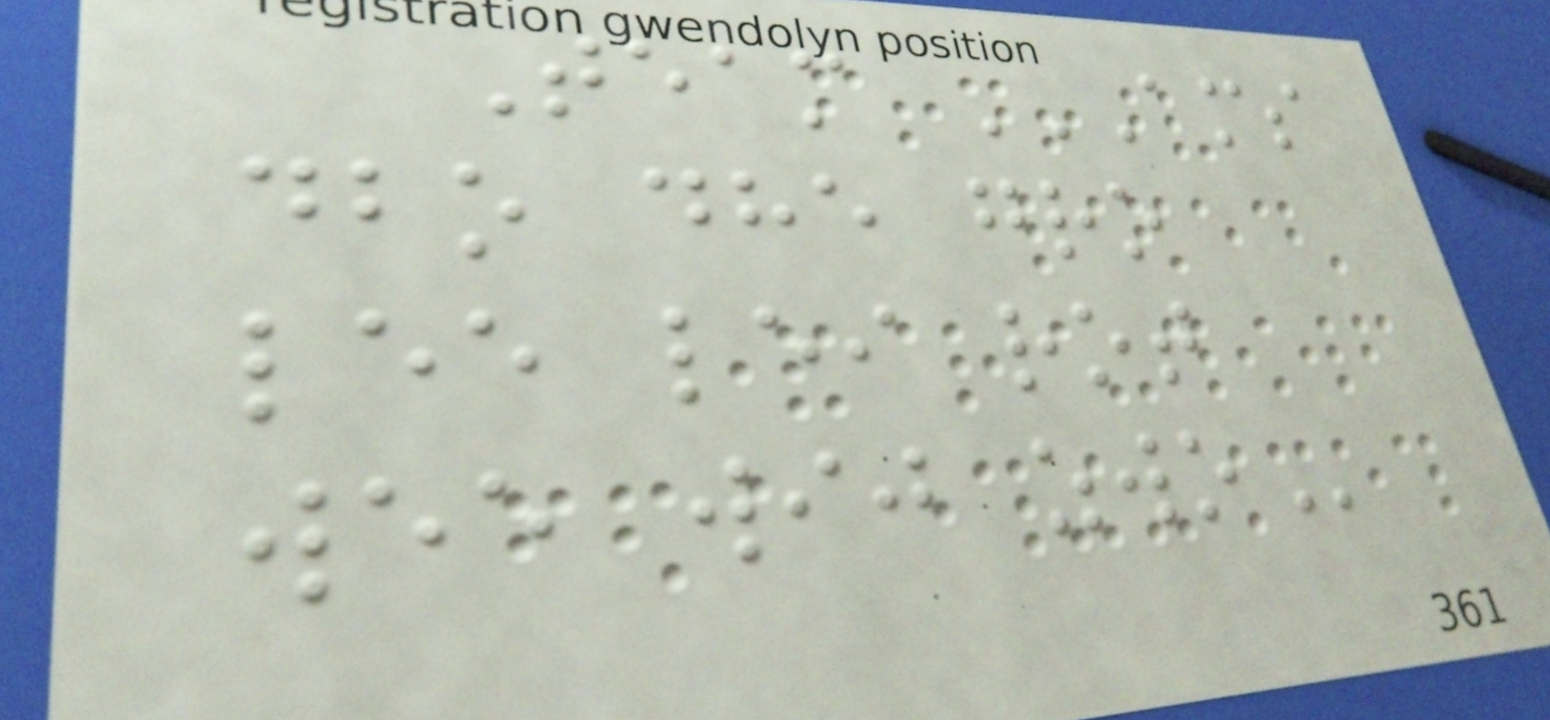Team AMS
DBO DHE GRO
LEE LEI ROT
WEE WIJ ZWO
